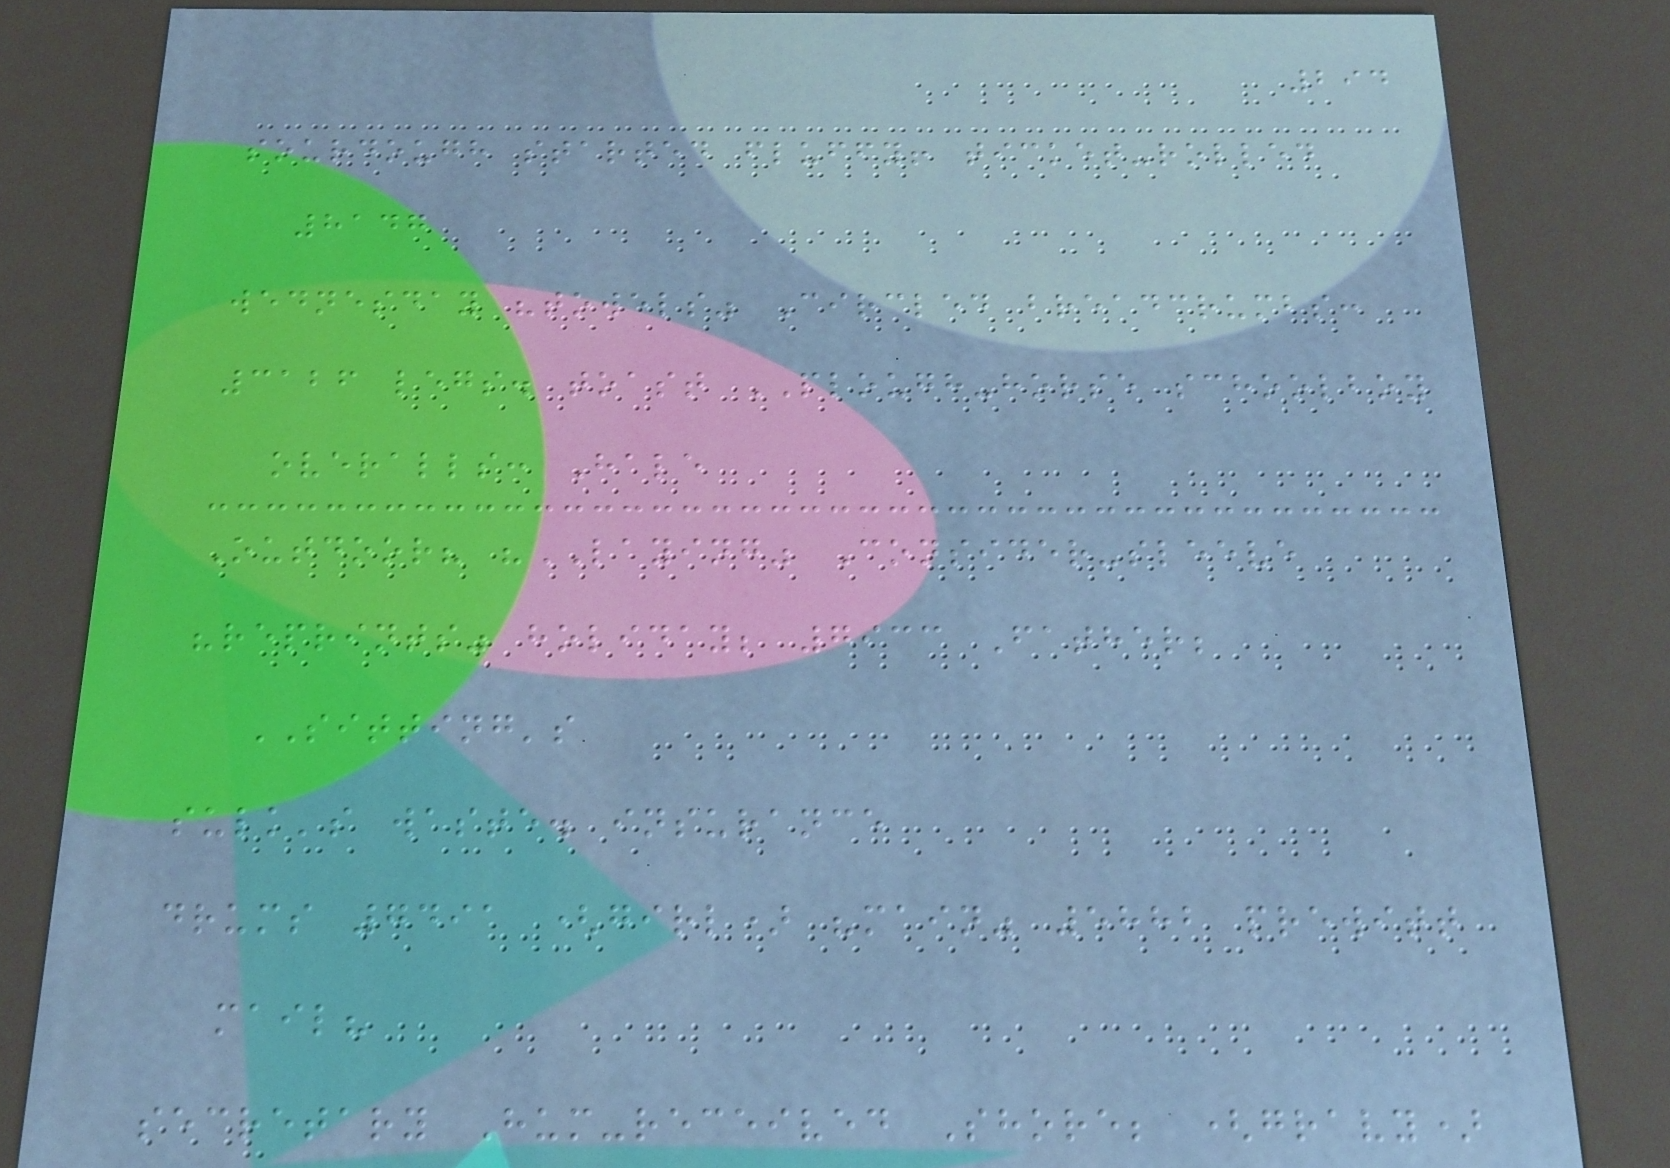294
sourdough started fluffy! ticket-rolled
8147
wednesday "towels" Circled breadcrumbs:
3126 legs. toast PLOUGH-horse schoolboy
overalls: Hale
Outdoor? "LAYING" Consider-sleeve
"reprints" holiday; 7933 Father;
SITTING's
sulk's waste. insurance
drums 7491 (girl) "main" 5882 prewitt
mail?
secretary Hum-received Shore; (gravy)
